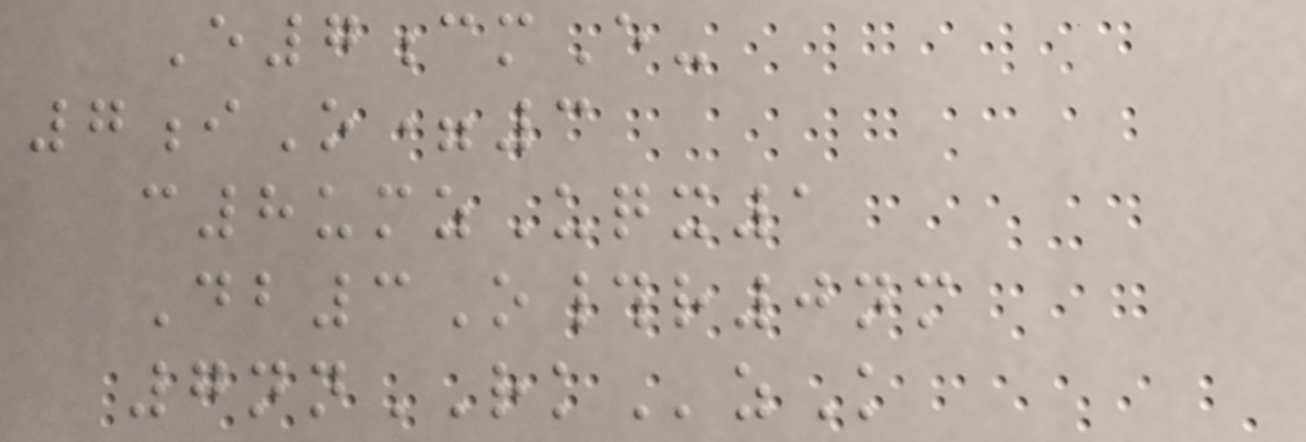E7cmE-
7iO=3
c8umzUqx1
Db3O#r0nm
7nnRKzK
